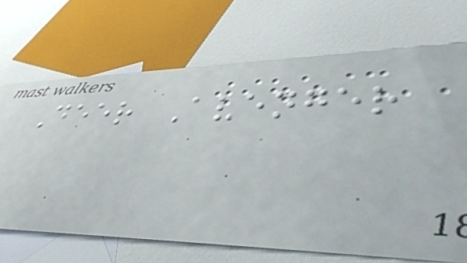Deer Avenger
